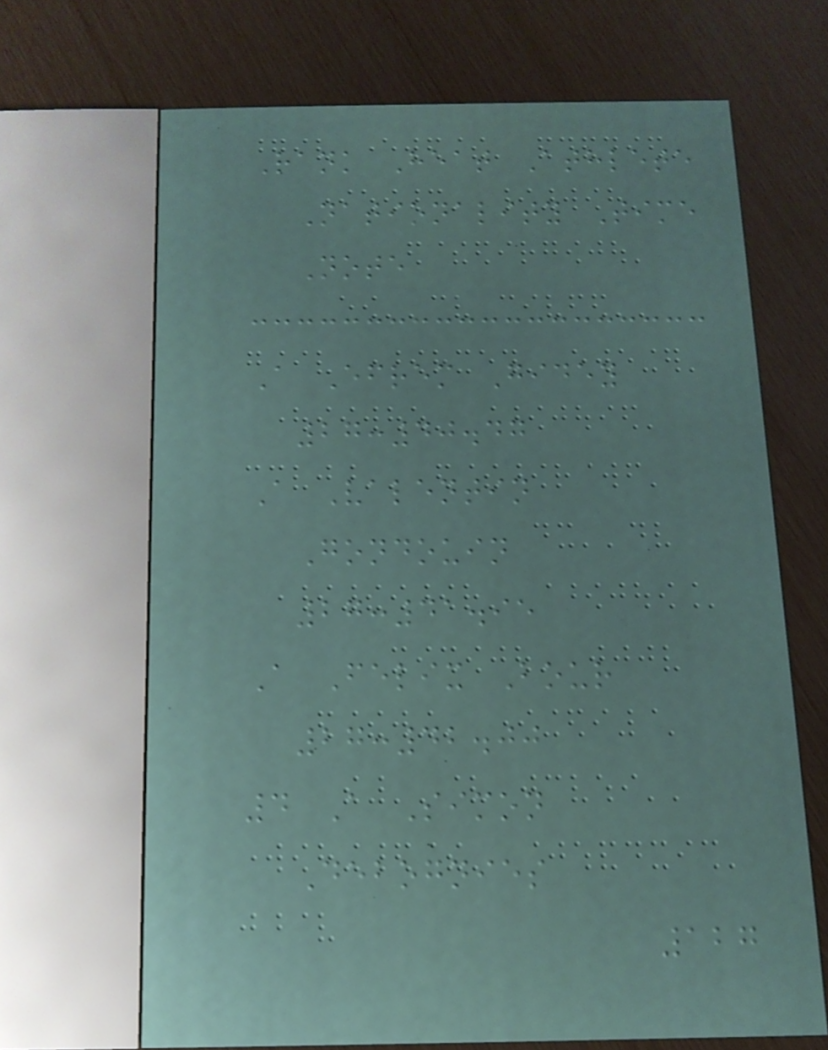Rank Heat Athlete
Nationality Time
Note
A Efrem Gidey
27:40.47
A Valentin
Gondouin
27:41.95
A Felix Bour
27:42.00
4 A Simon
Debognies
127
